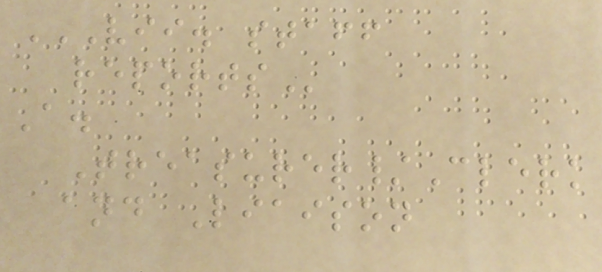VII. STAFF
REPORTS
A.
Treasurer/Clerk
and Liaison
